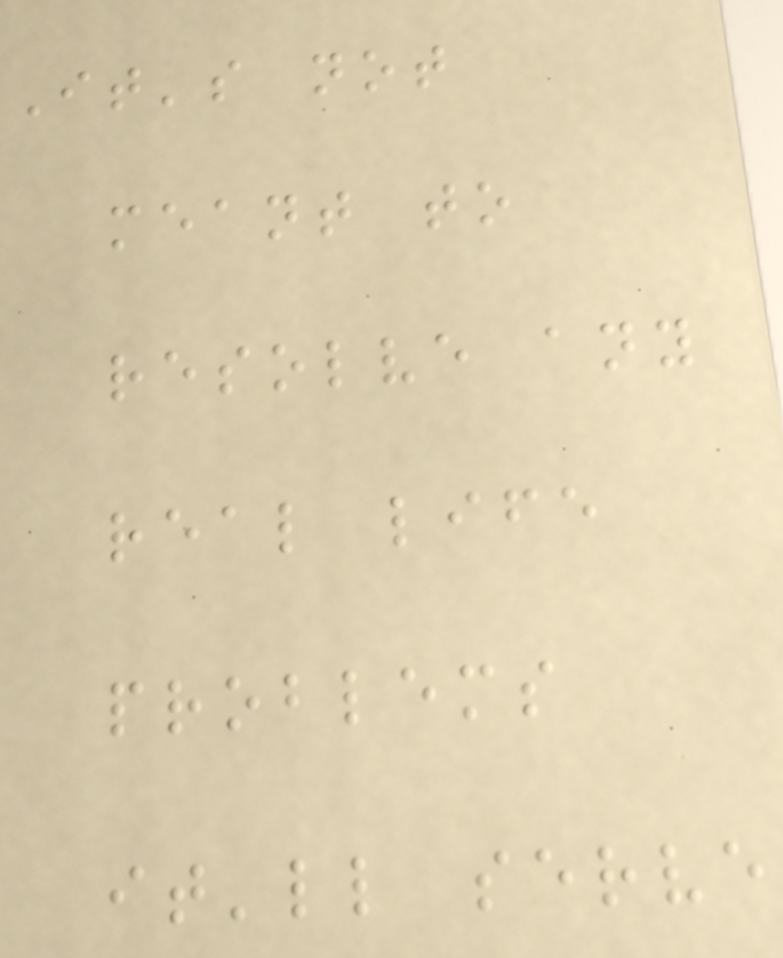It's not
meant to
resolve any
real life
problems
it'll serve
